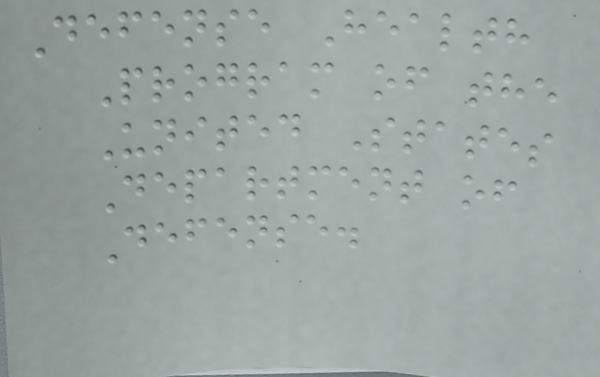Defense Health
Program of the
United States
Department of
Defense.
